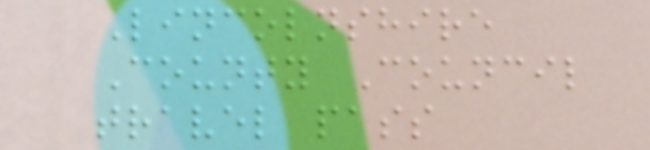Lincolnshire
County Council
travel pass
